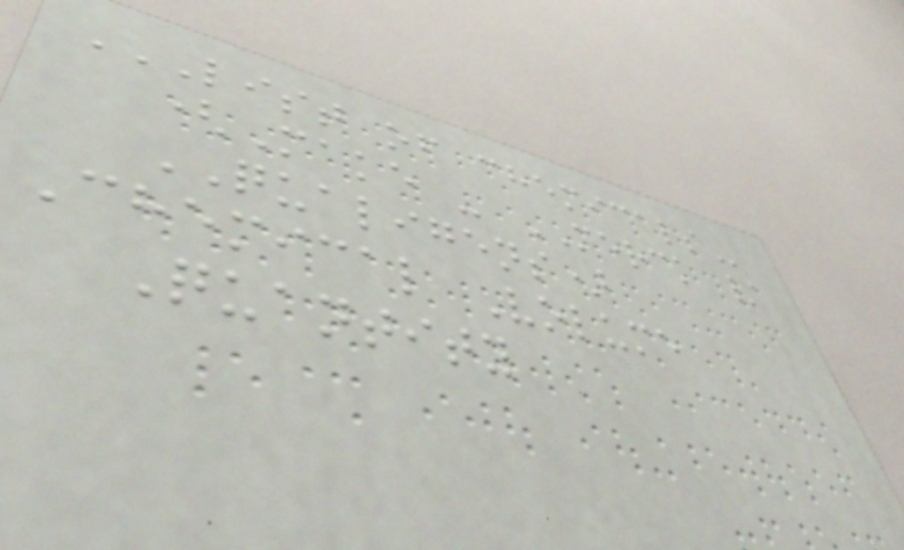LIST OF CHEMICALS
(Make - MERCK /
QUALIGENS)
Chemical Volume
Quantity
